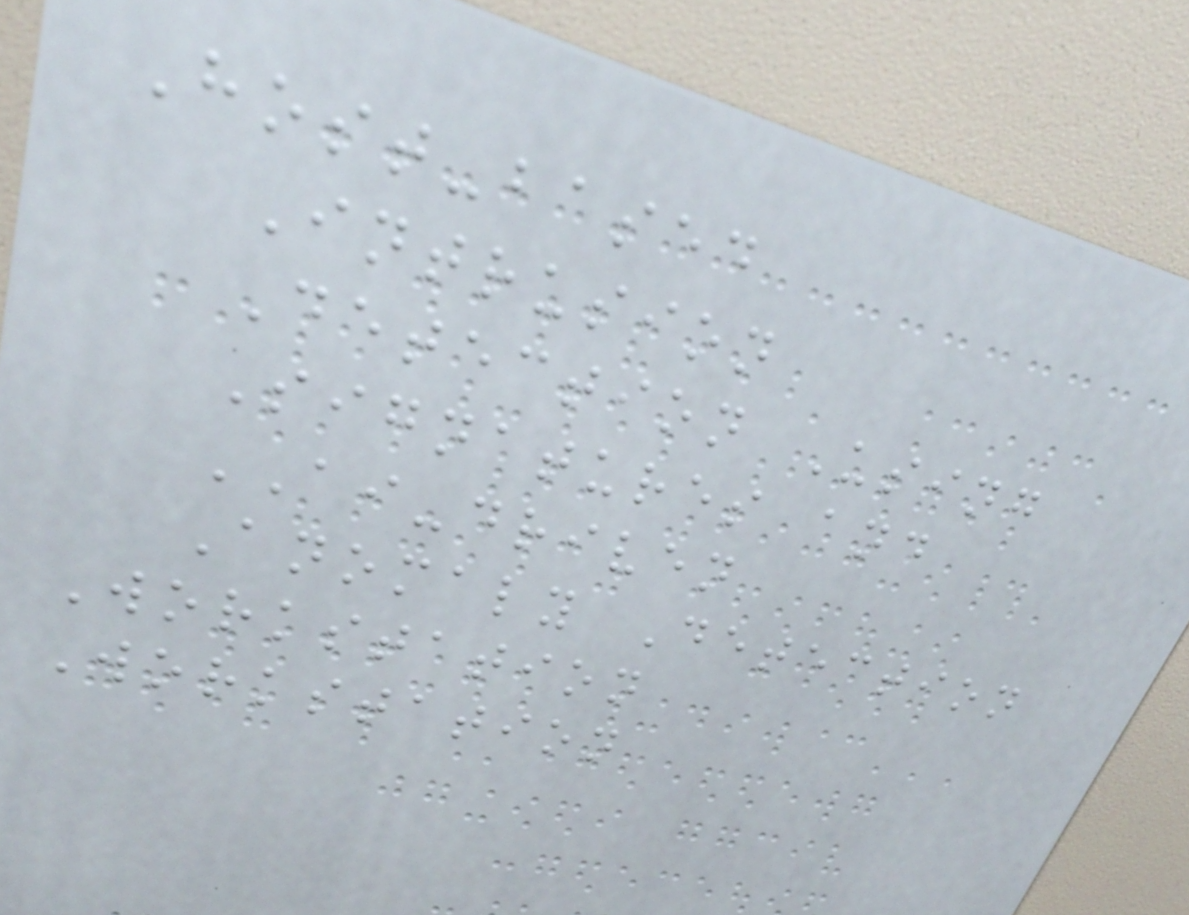Host-based
Intrusion
Detection Using
Signatures and
AI-driven
Anomaly Detection
Workstation
Workstation
